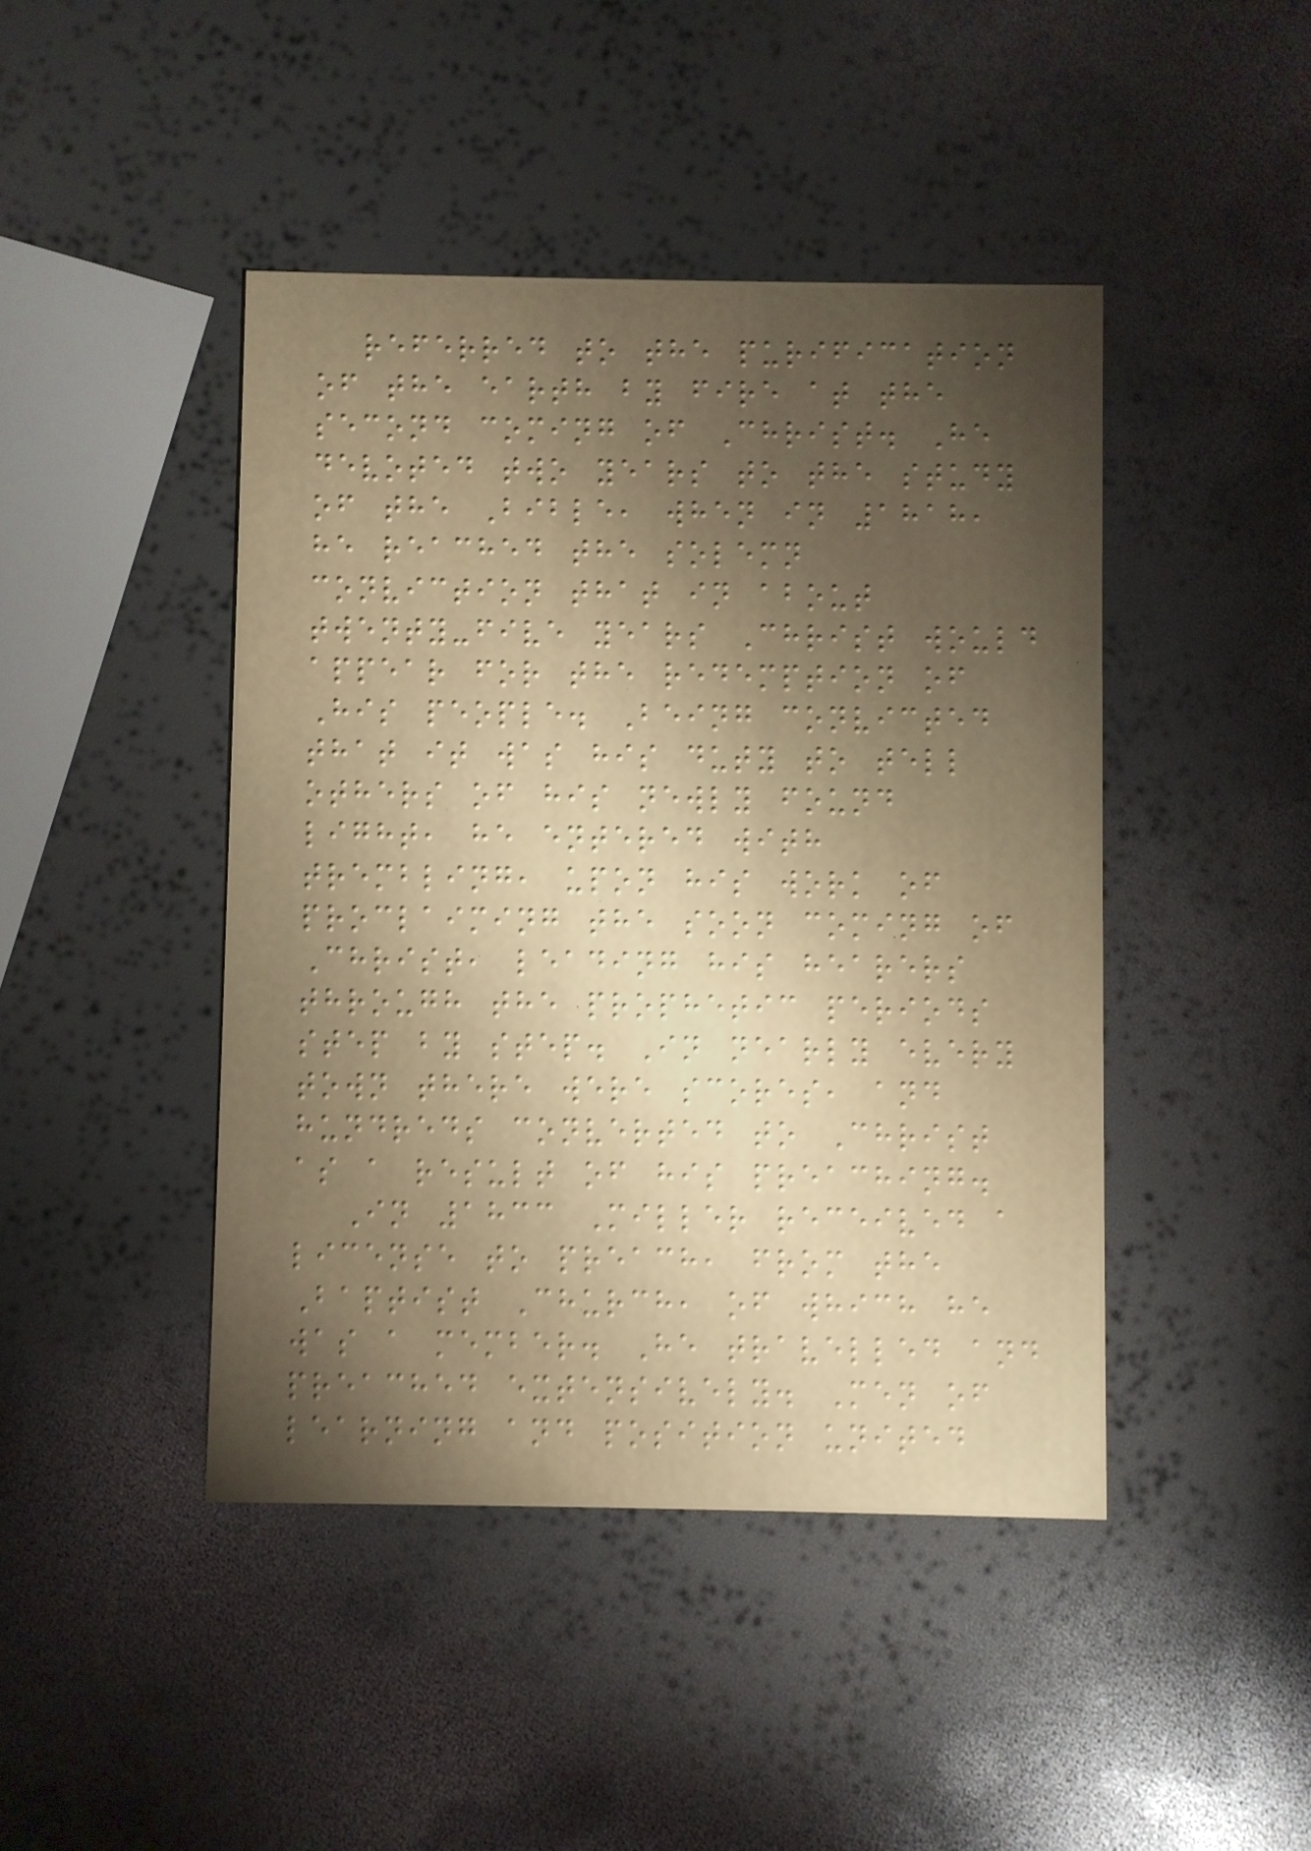referred to the purification
of the earth by fire at the
second coming of Christ. He
devoted two years to the study
of the Bible, when in 1818,
he reached the solemn
conviction that in about
twenty-five years Christ would
appear for the redemption of
His people. Being convicted
that it was his duty to tell
others of his newly found
light, he entered with
trembling, upon his work of
proclaiming the soon coming of
Christ, leading his hearers
through the prophetic periods
step by step. In nearly every
town there were scores, and
hundreds converted to Christ
as a result of his preaching.
In 1833 Miller received a
license to preach, from the
Baptist Church, of which he
was a member. He travelled and
preached extensively. Men of
learning and position united
